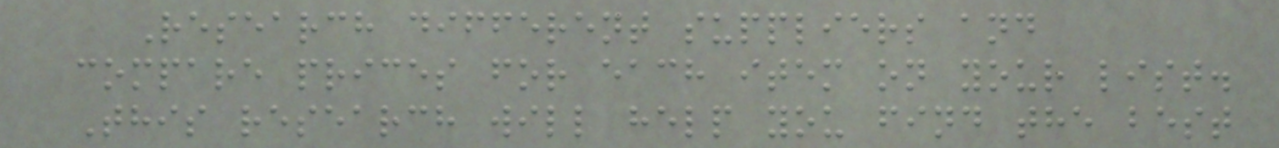Research different suppliers and
compare prices for each item on your list.
This research will help you find the best
